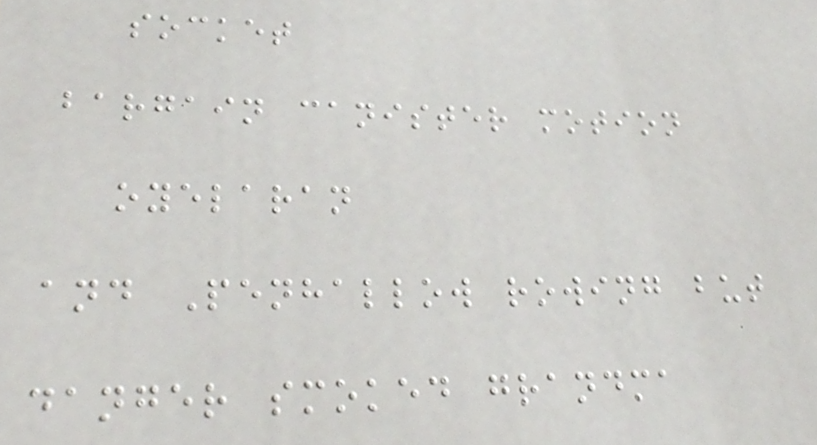socket
bargain canister motion
oyelaran
and Penhallow rowing but
danger smoked grandma
